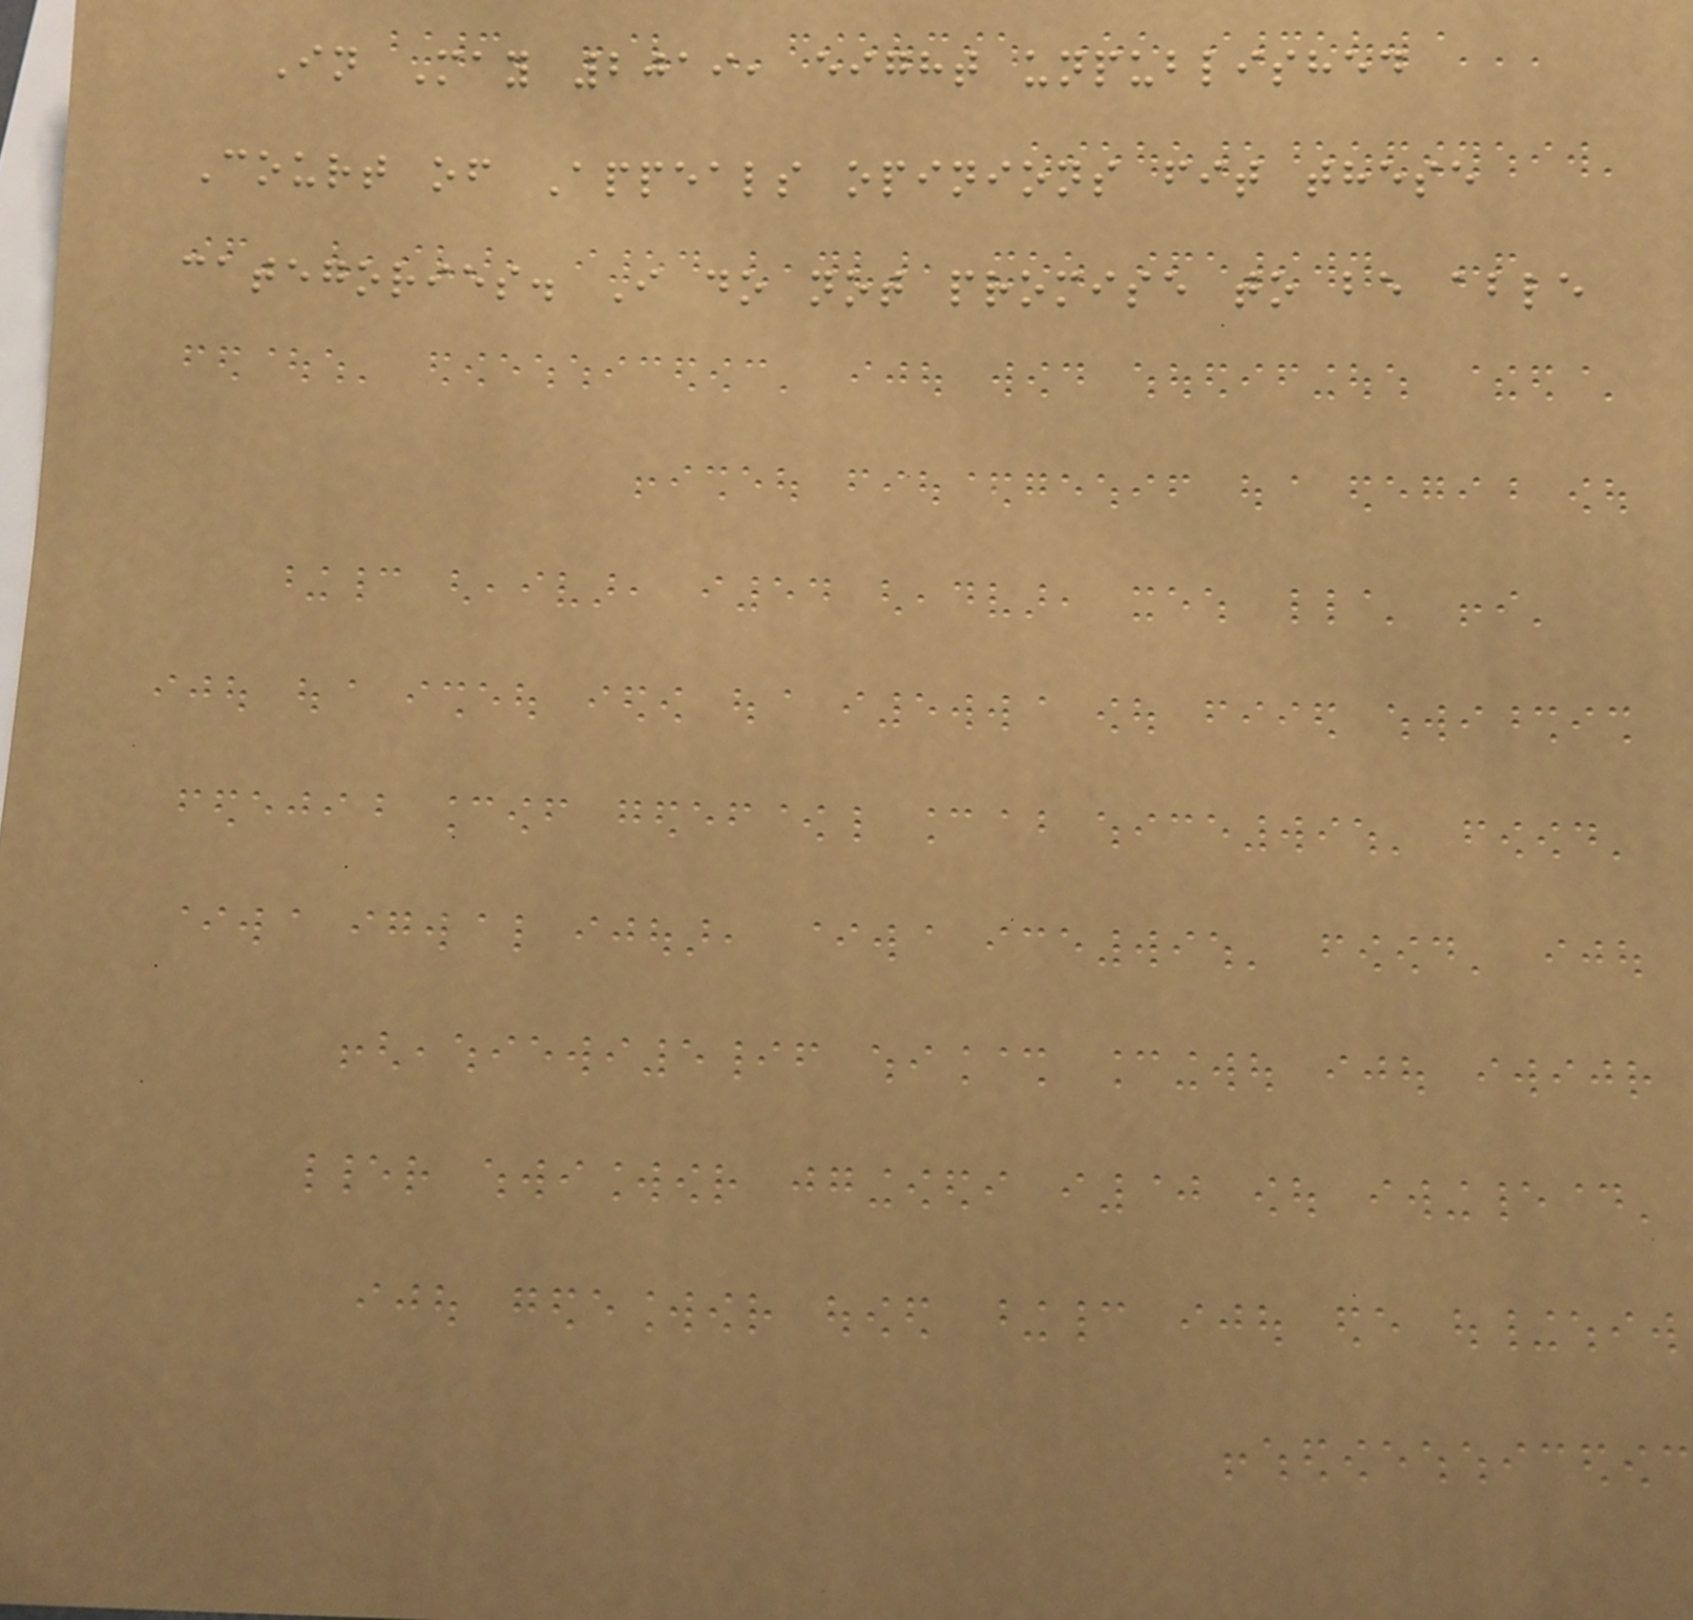In May 2019, eight unpublished
Court of Appeals opinions fit these
categories. I do not promise to be able
